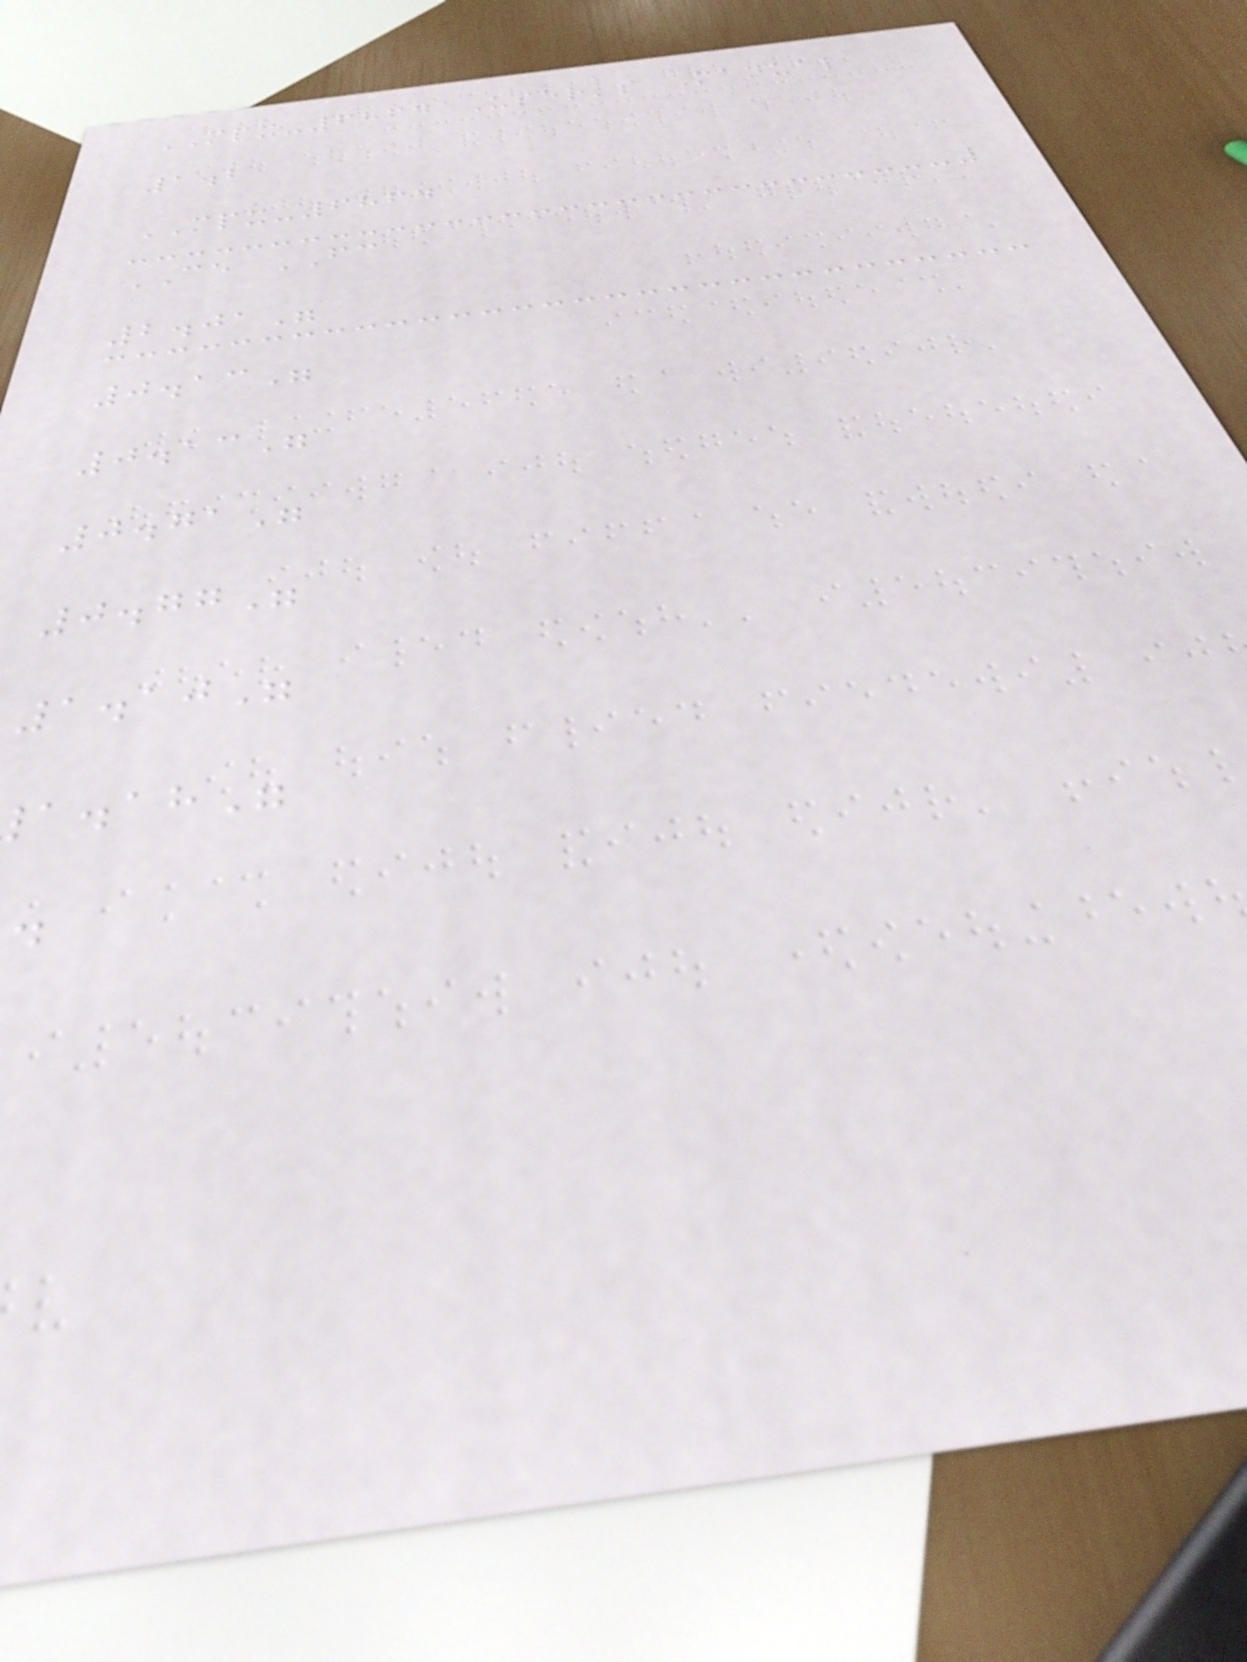MPX-6864 User's Manual
1.2
MPX-6864
CE FC
2.01"
0.13"
0.13"
0.71"
0.77"
1.10"
